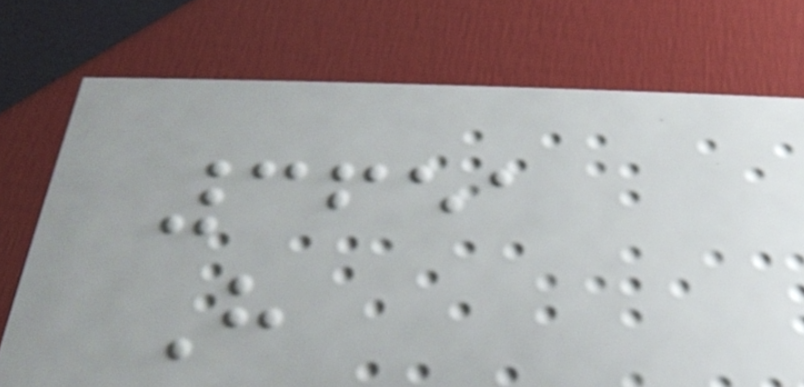3651
H
